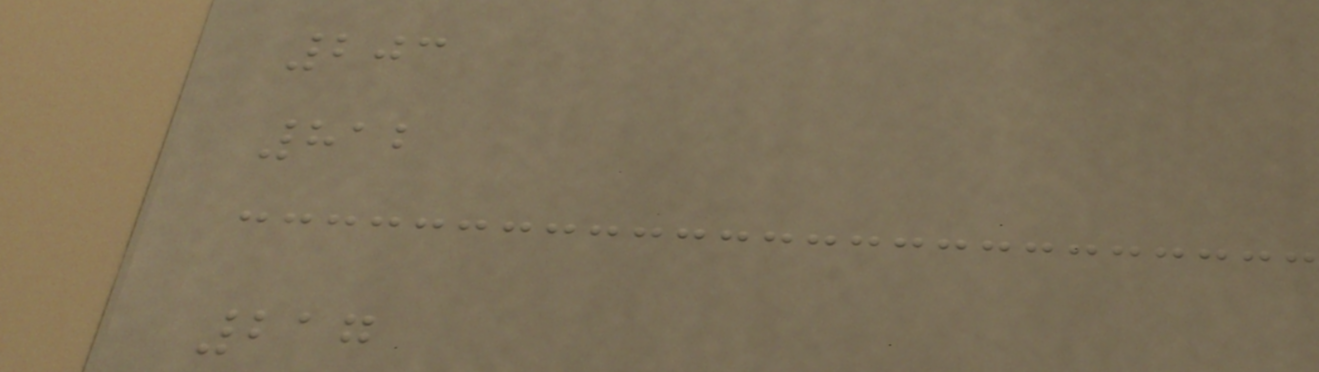203
812
217
